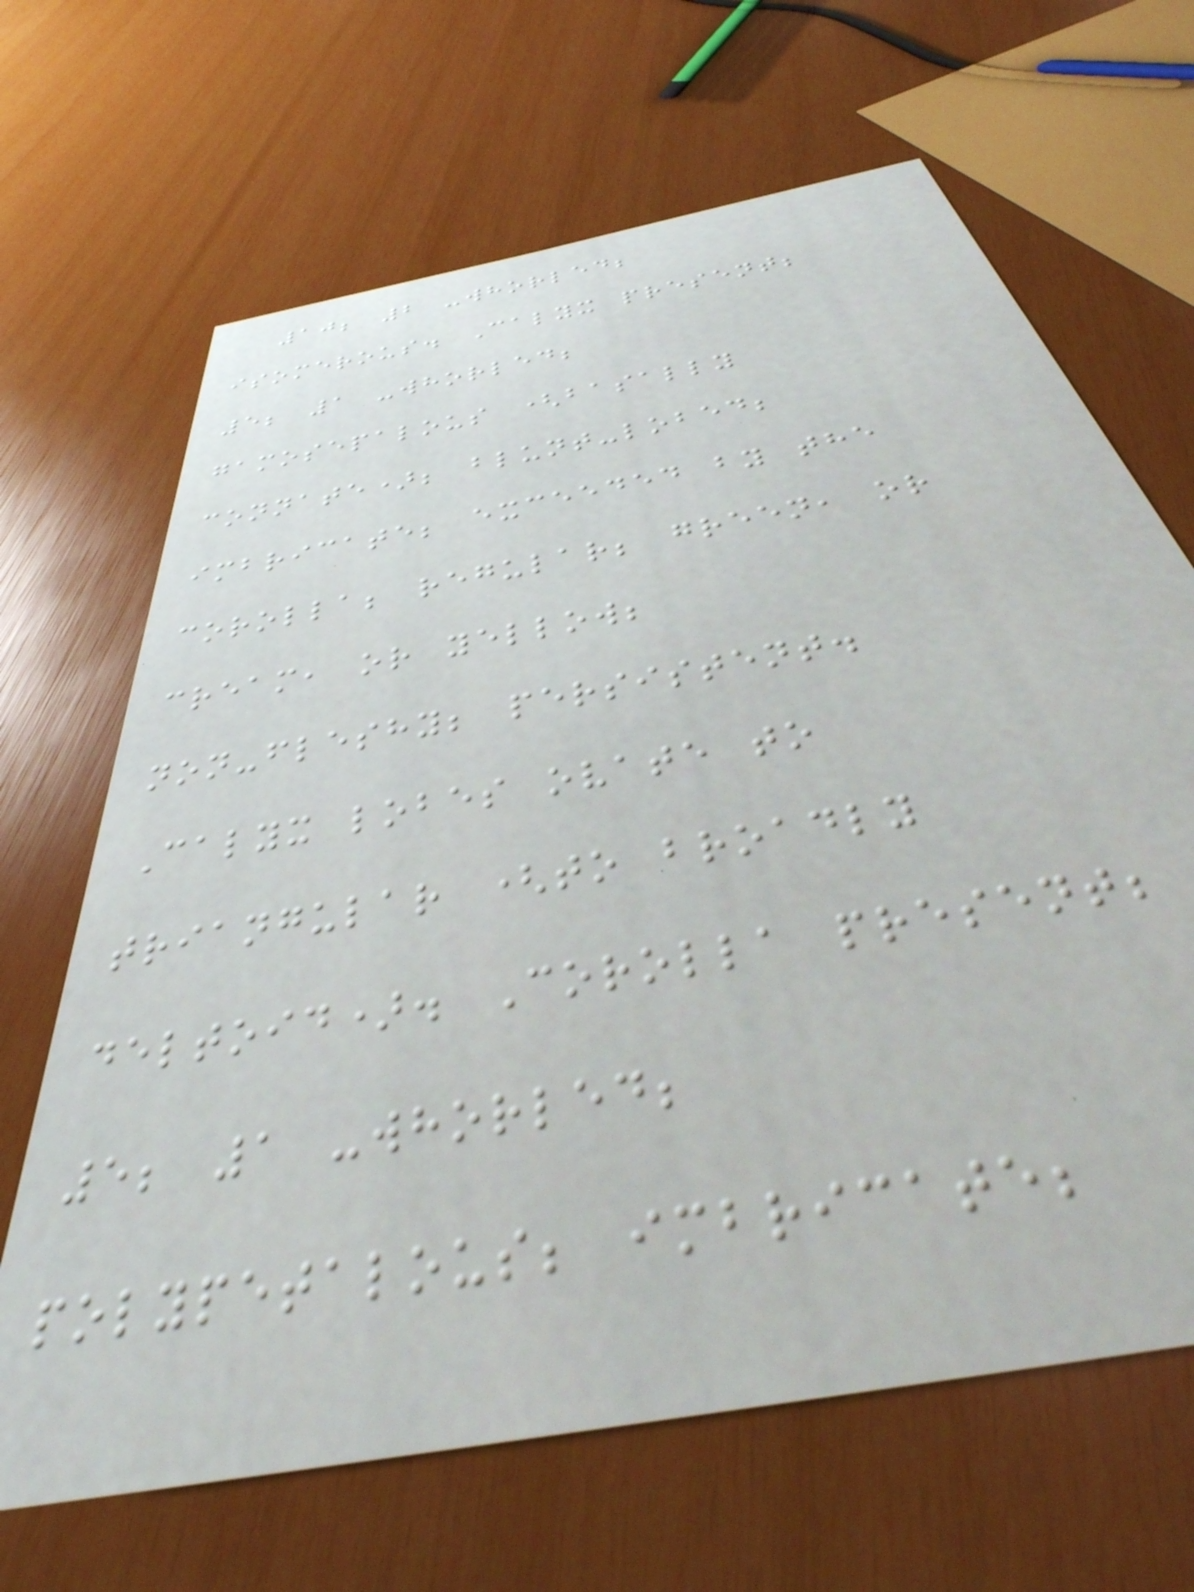10; 2 -whorled;
isomerous. Calyx present;
5; 1 -whorled;
gamosepalous (basally
connate); blunt-lobed;
imbricate; exceeded by the
corolla; regular; green, or
cream, or yellow;
non-fleshy; persistent.
Calyx lobes ovate to
triangular (to broadly
deltoid). Corolla present;
5; 1 -whorled;
polypetalous; imbricate;
